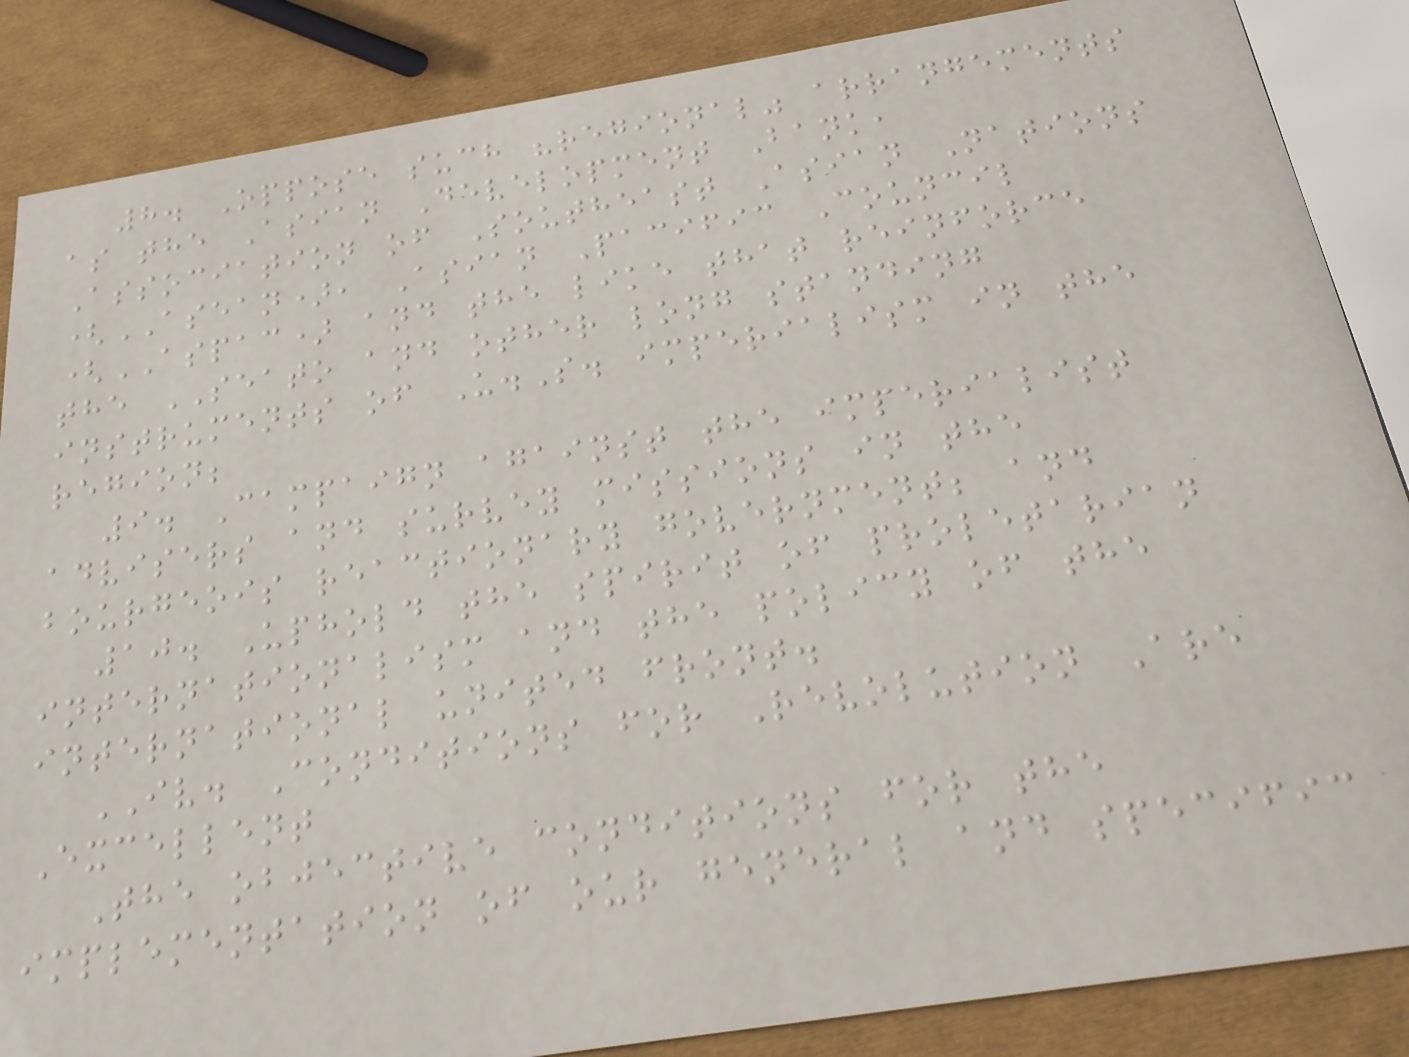8. Oppose such "regional" arrangements
as the Asian Development Bank,
Association of Southeast Asian Nations
(ASEAN), Asian Pacific Council
(ASPAC) and the like that reinforce
the SEATO and other long standing
instruments of U.S. imperialism in the
region;
9. Campaign against the imperialist
advisers and survey missions in the
bourgeois reactionary government; and
10. Uphold the spirit of proletarian
internationalism and the policy of the
international united front.
IV. Conditions for Revolution Are
Excellent
The objective conditions for the
implementation of our general and specific
